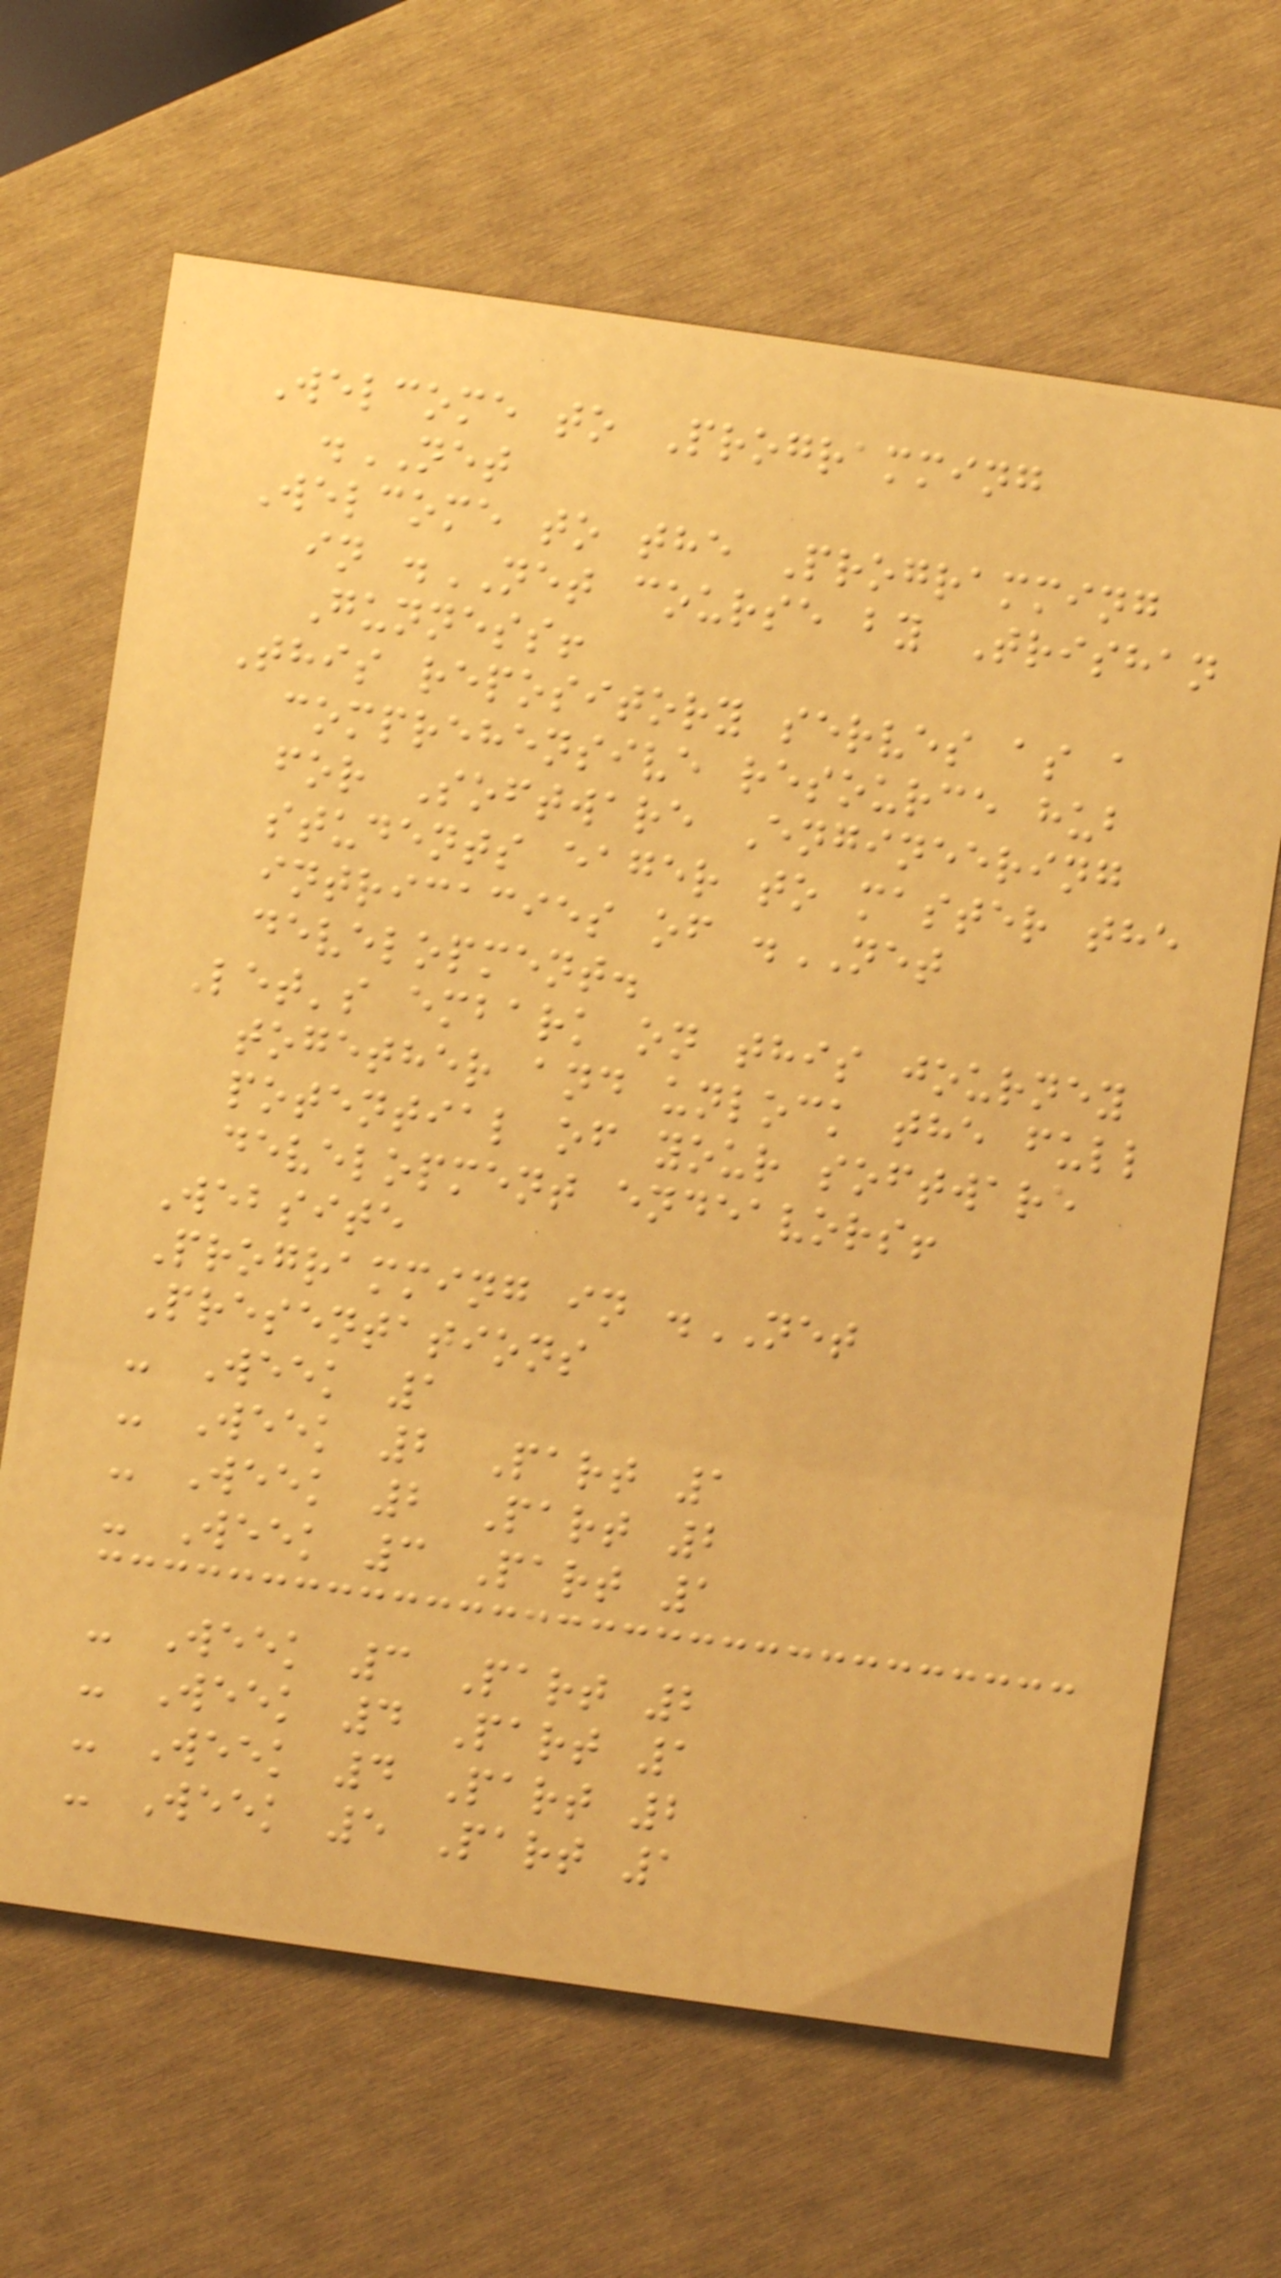Welcome to Programming
.NET
Welcome to the Programming
in .NET course by Trishan
Gunness!
This repository serves as a
comprehensive resource hub
for Software Engineering
students eager to master the
intricacies of .NET
development.
Let's embark on this journey
together and unlock the full
potential of your software
development endeavors!
Website
Programming in .NET
Presentations
- Week 1
- Week 2 Part 1
- Week 2 Part 2
- Week 3 Part 1
- Week 3 Part 2
- Week 4 Part 1
- Week 4 Part 2
- Week 5 Part 1
